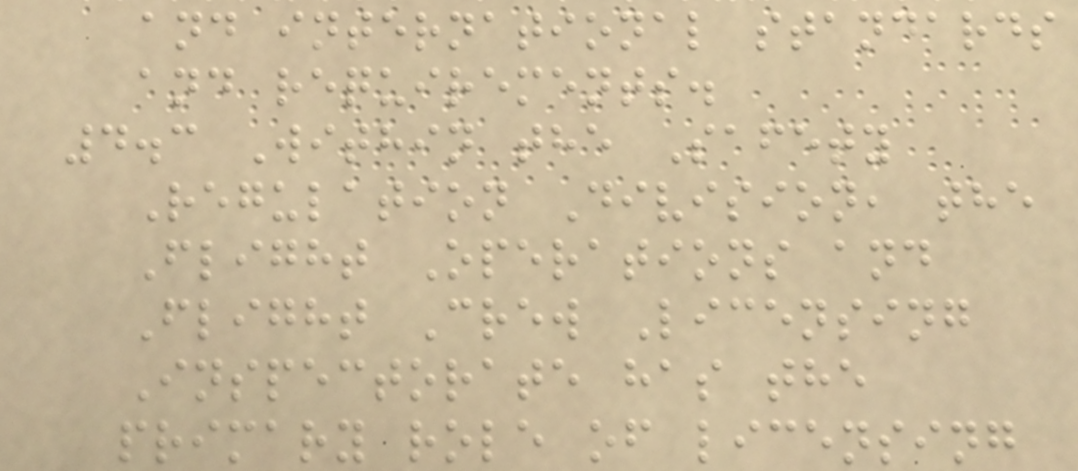and international standards
and requirements.
4.3 Within the Safety
Regulation Division, the
Flight Operations and
Flight Crew Licensing
Inspectorate has the
primary role of licensing
